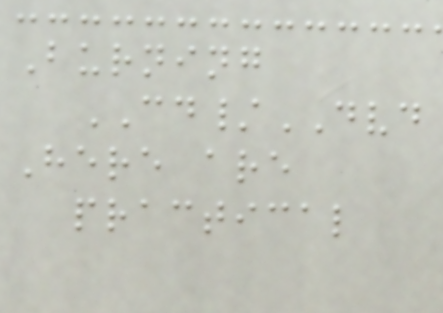Burning
CD/DVD
Here are
practical
